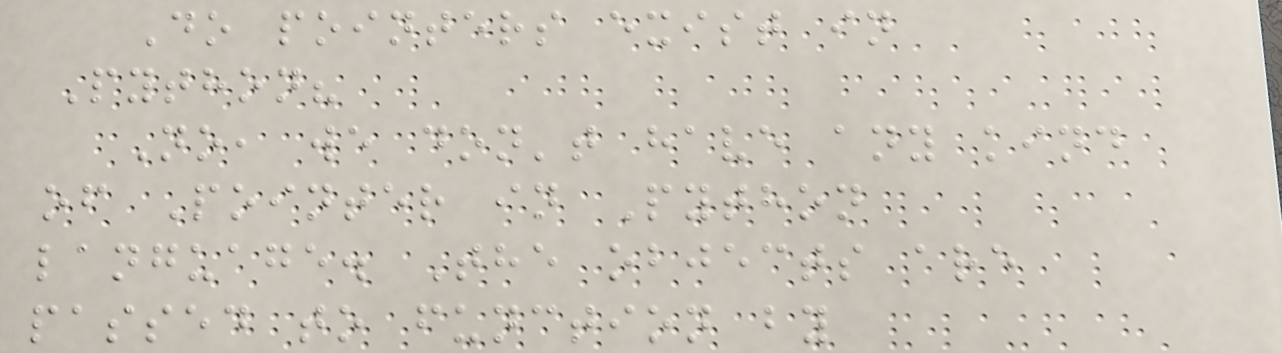Do pointers exist in
Python?
No, we don't have any kind
of Pointer in Python
language. The objects are
passed to function by
